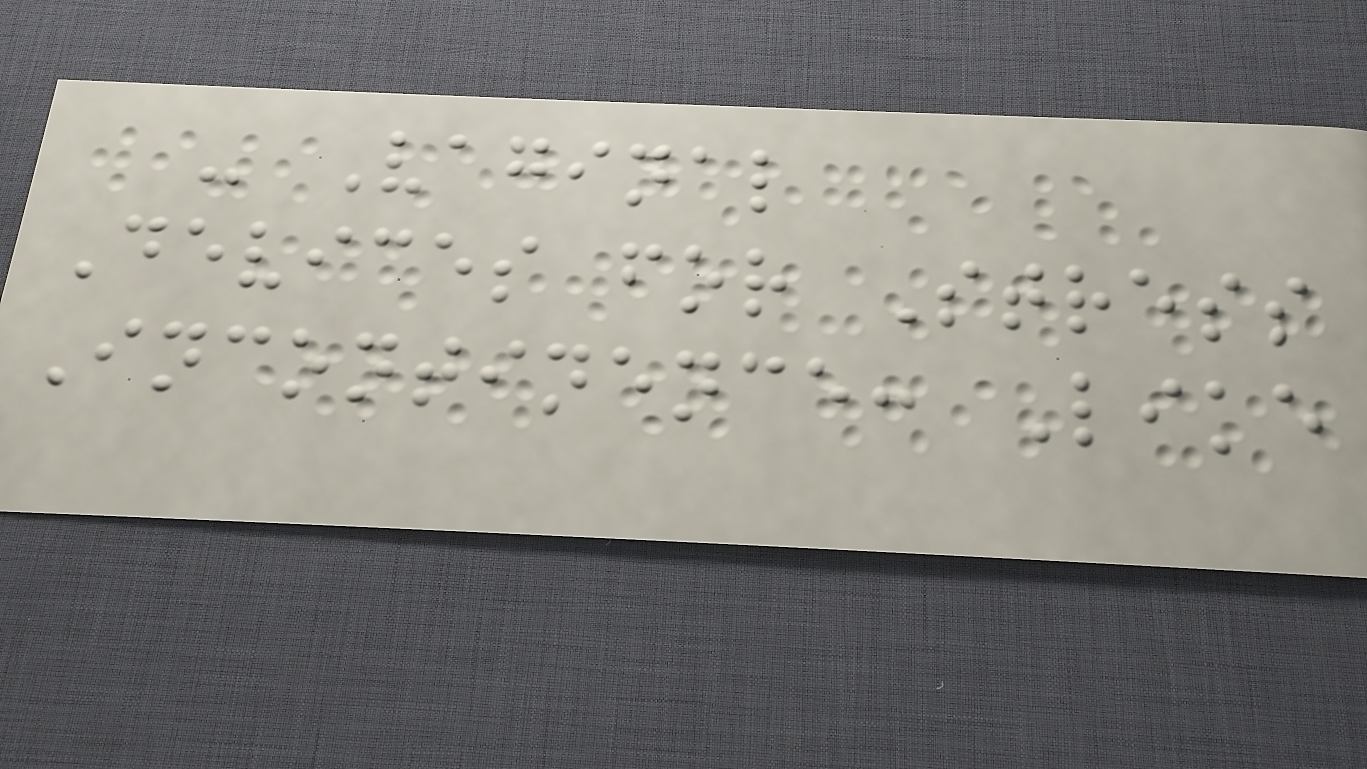- Vaginal
Devices for Stress
Incontinence: Like
